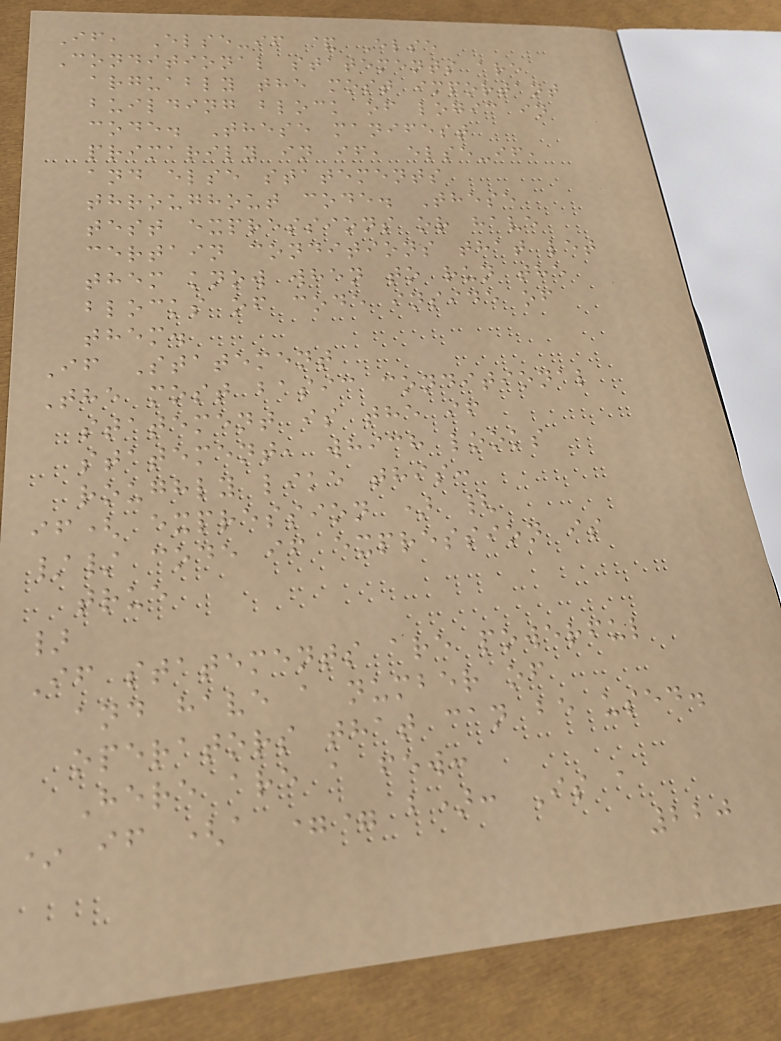If, Else-if & Else
Conditional statements are
arguably the most important
building block of logic in
code. These manifest
primarily in if, else-if,
and else statements
throughout code. These
test expressions or have
certain conditions that let
them know when to run the
blocks of code inside of
them.
If Statement
The most basic conditional
statement is the if
statement, which looks
roughly like this:
if( expression ) {
// code if expression is
true
}
If statements are powerful
and have a number of
operators that can be used.
Here are a few:
* if (a == b): Is a
220
